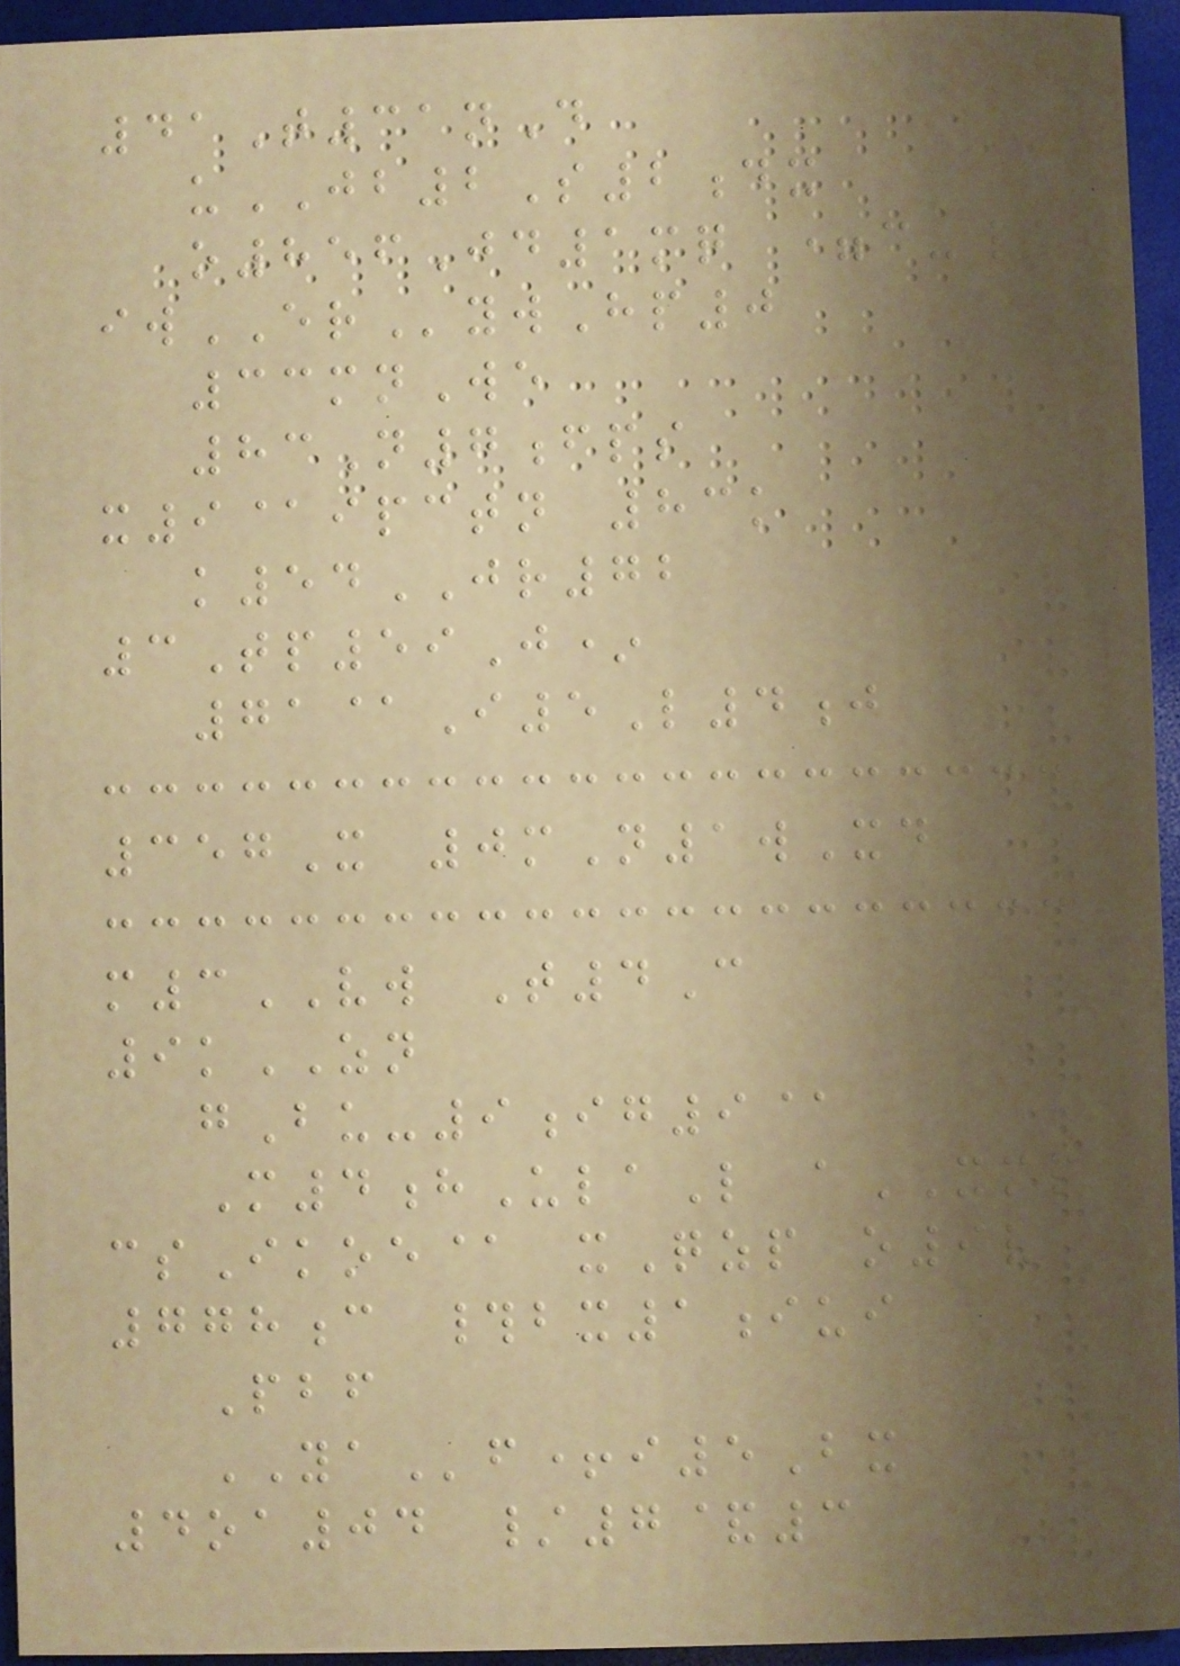41T31nD
uJB2S2dx
o856Jd1mq =c-/
iwERywHp0
33mnWe
83N7fps
x9@ipctn 83k
k54JR72
3Tp59J*
71@I5L4j
357X 0mN1wXd
m3VW T4C
9kZN
gBu-9ig9@
M4hUlaL aXMP
csIkoe@ xQzp o9v
778c #bx1iui
Pbf
YAf+i5Bx
4oa04 /7&3
